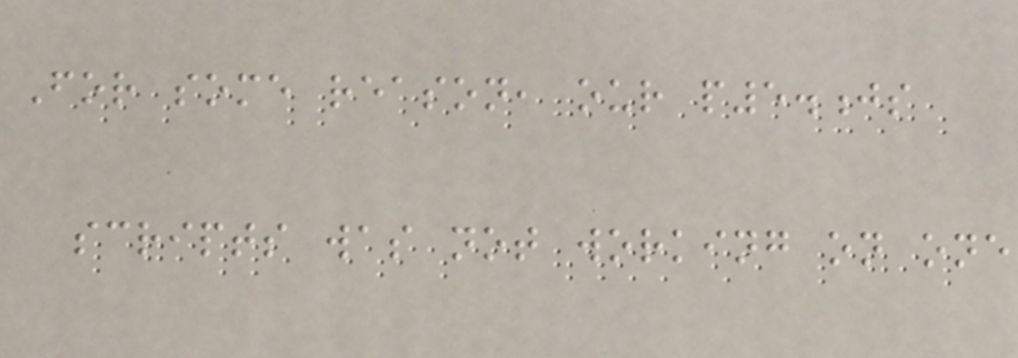For some reason, our p5.js
scripts was not working on one
